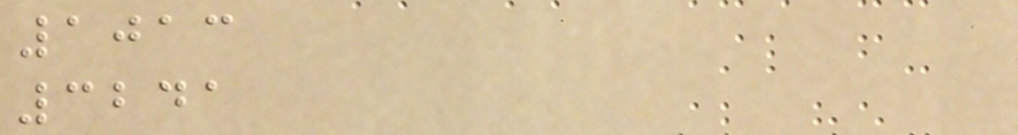1013
3241
